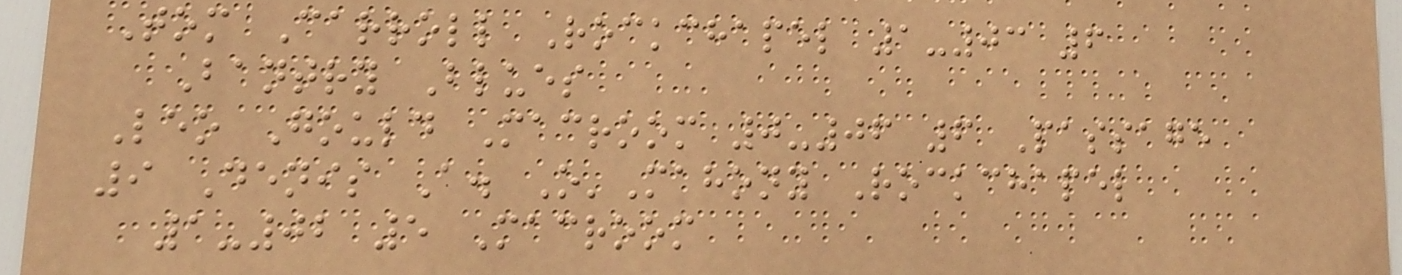Tom Carroll Rockchapel 1-03 6
Bantry Blues
Leo Gould Macroom 0-06 6 Passage
9 Denis A. O'Mahony Rockchapel
1-02 5 Macroom
